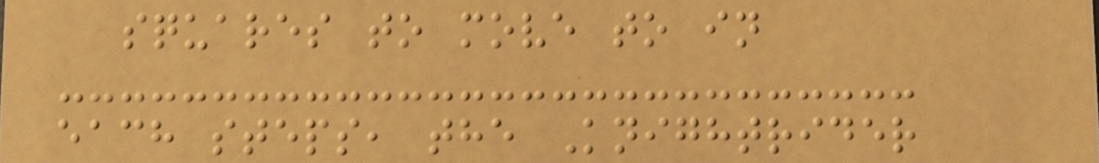squares to move to in
each steps, the Knightrider
